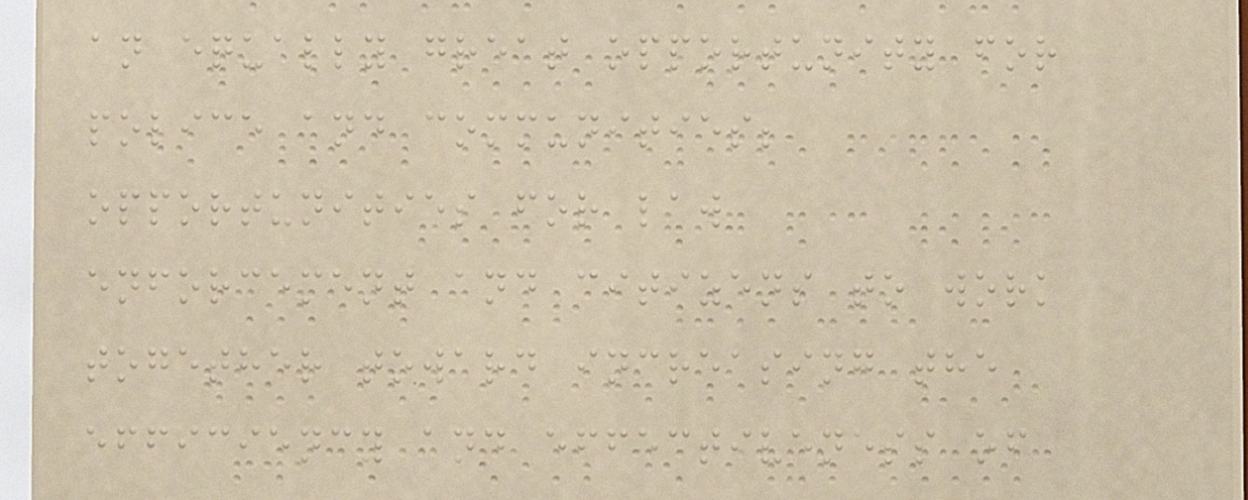an equally great opportunity for
police and communities;
opportunities for law
enforcement and citizens to work
together toward increasing the
efficiency and effectiveness of
